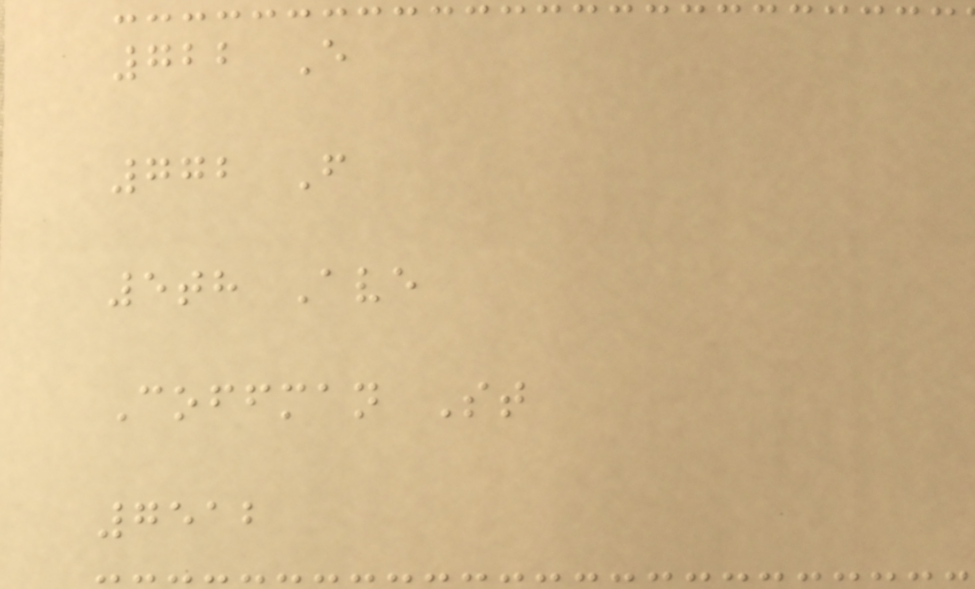722 E
772 F
5th Ave
Coffman St
7512
